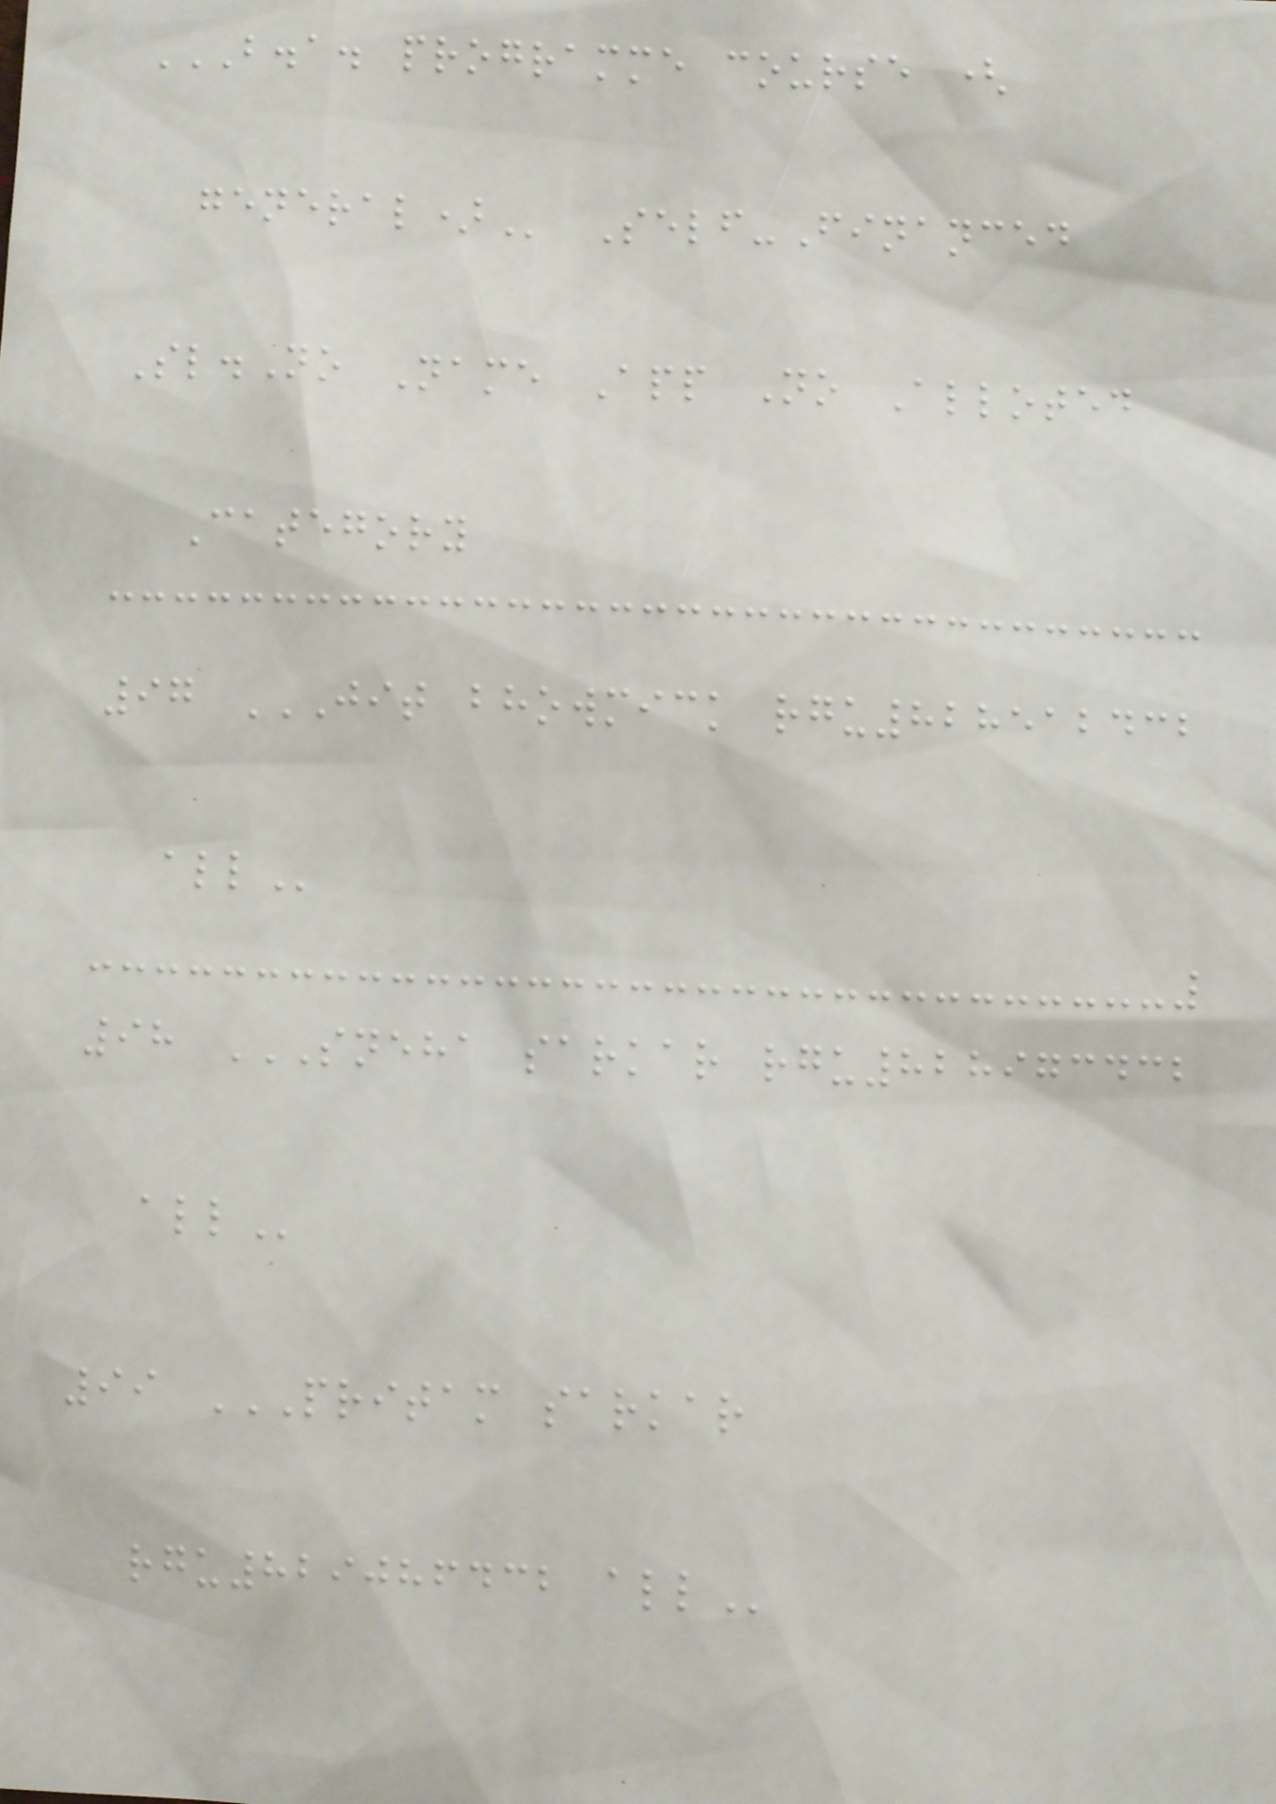B.A. PROGRAMME COURSE (
GENERAL) Self-Financed
Sl.No Name App No Alloted
Category
97 JIT BHOWMICK RGU828512432
ALL
98 SNEHA SARKAR RGU828973432
ALL
99 PRITAM SARKAR
RGU829086432 ALL
